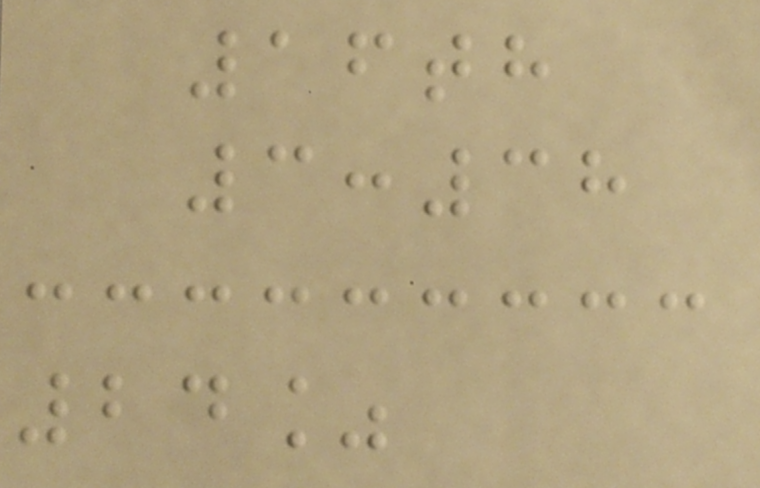16th
3:38
24%
